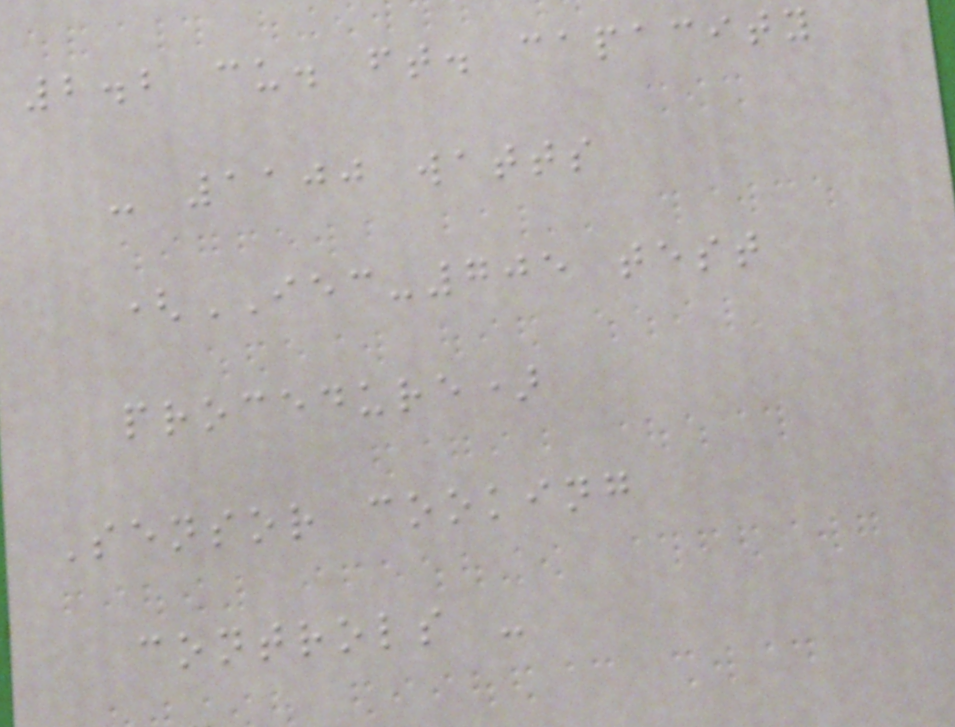2.2 cu. ft. capacity
- 1100 watts
(IEC-705 test
procedure)
Sensor cooking
controls -
